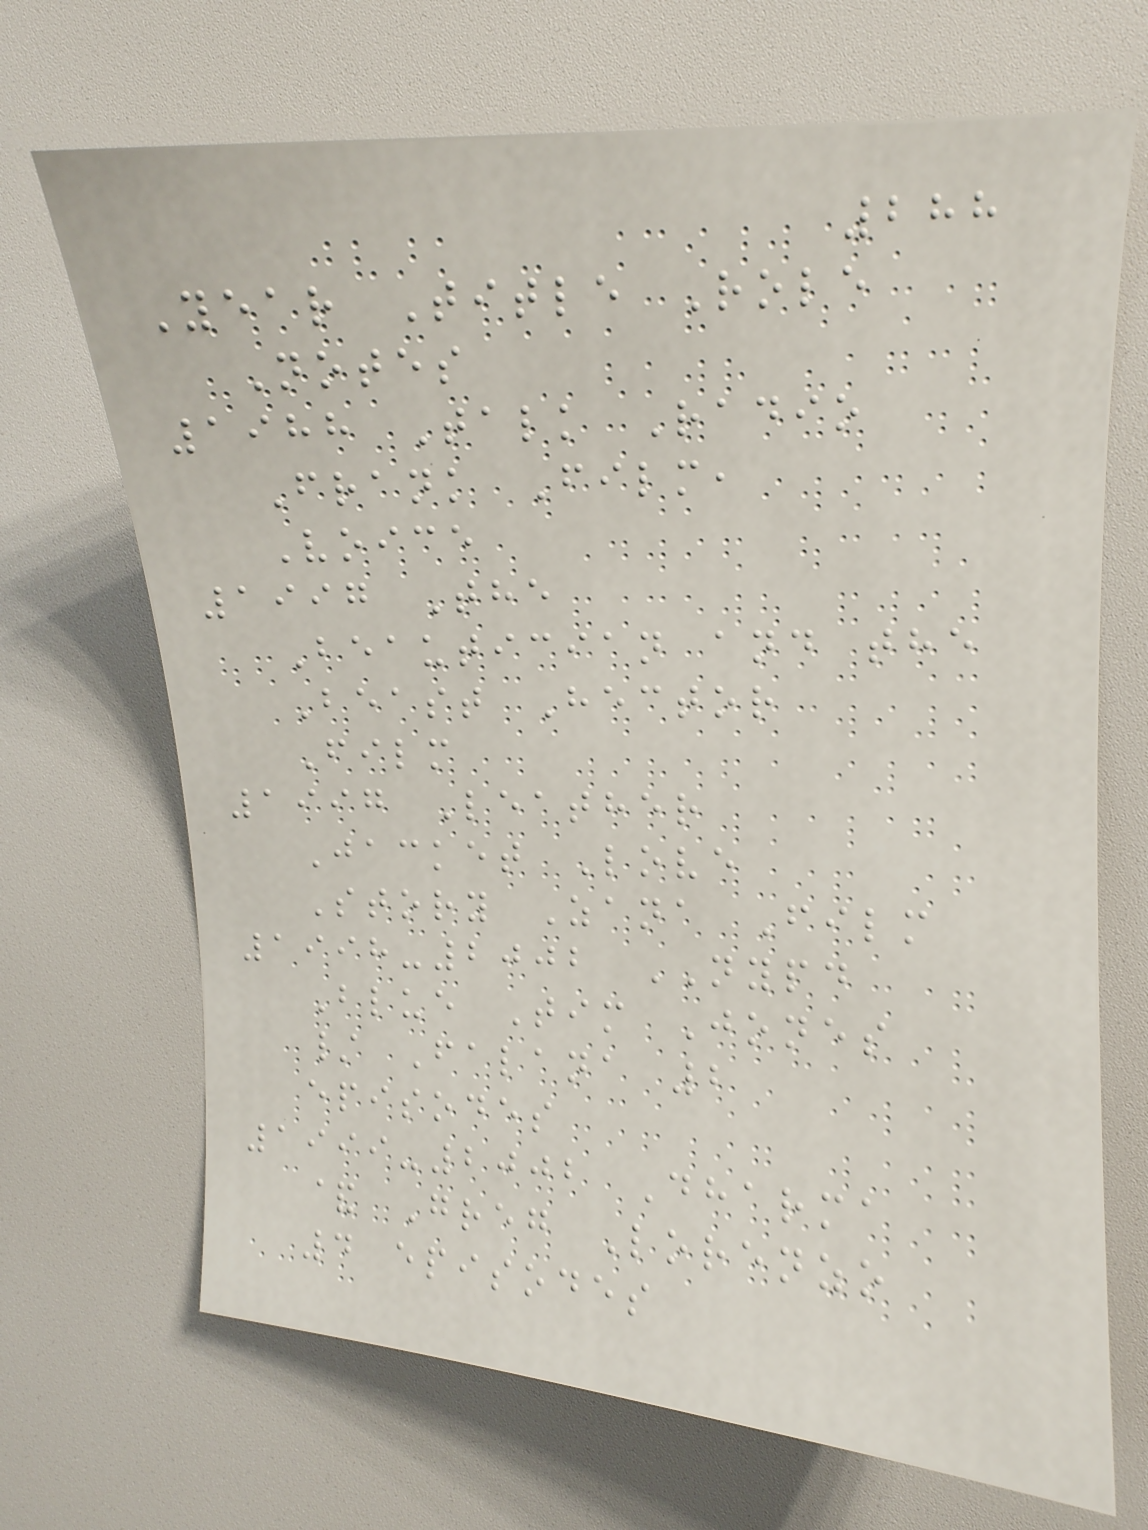288
Year Title Role
Notes
1988 Talk Radio
Frank Film,
Voice
1997 The
Beautician and the
Beast Hector
Film
1997 Leather
Jacket Love
Story Zana Film
1998-2002 NYPD
Blue Tim Jones
/ Falana 2
episodes
1999-2002 Dharma
& Greg Lorenzo
4 episodes
